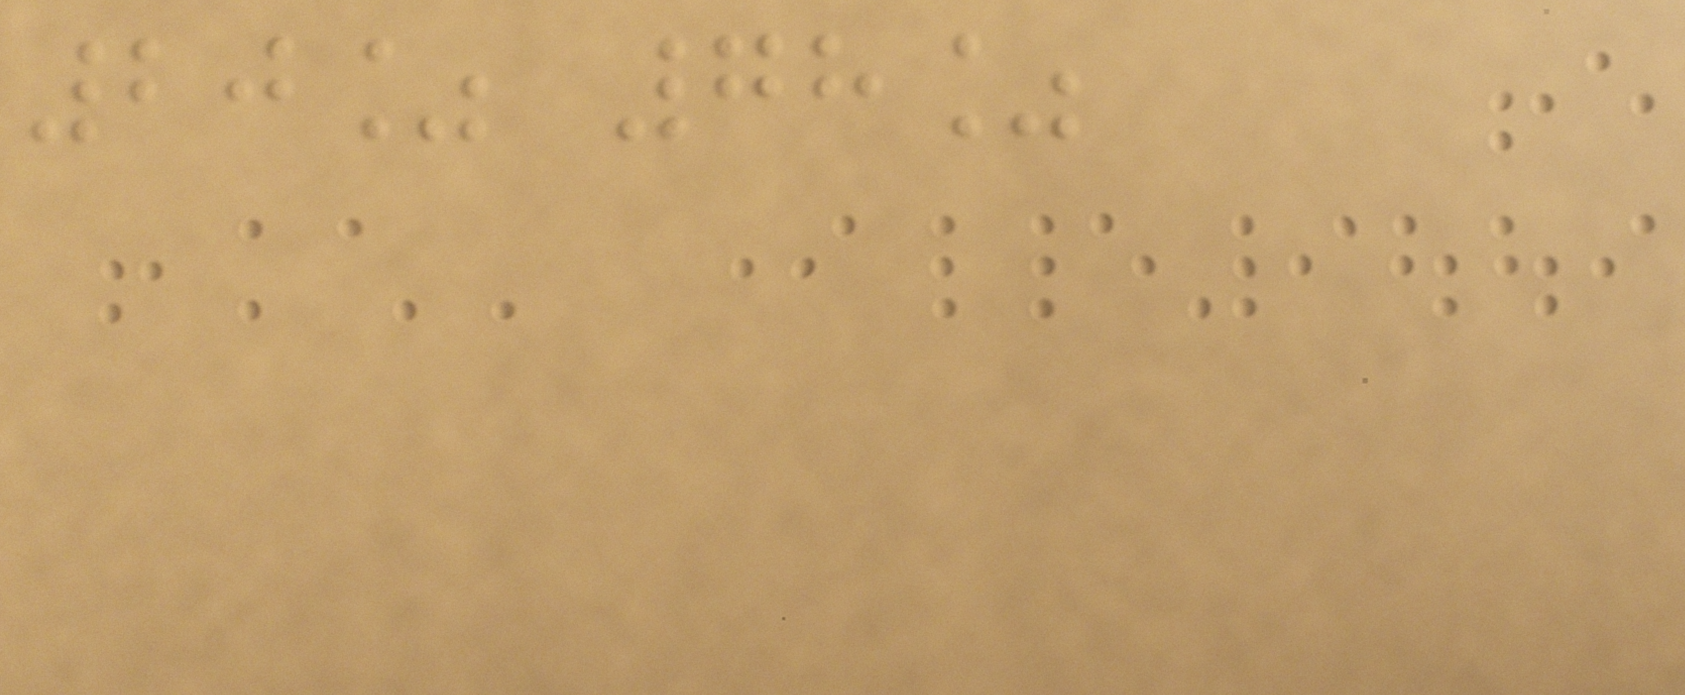20% 78%
